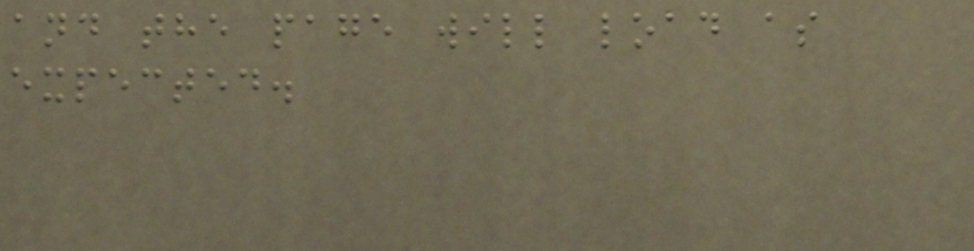and the page will load as
expected.
